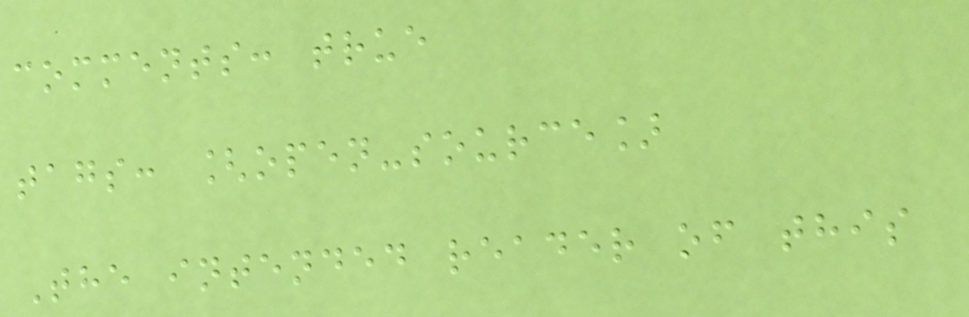comments: true
tags: [open-source]
The intended reader of this
